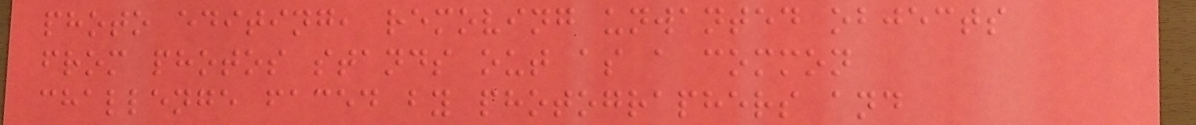photo editing, removing unwanted objects
from photos stands out as a common
challenge faced by photographers and
